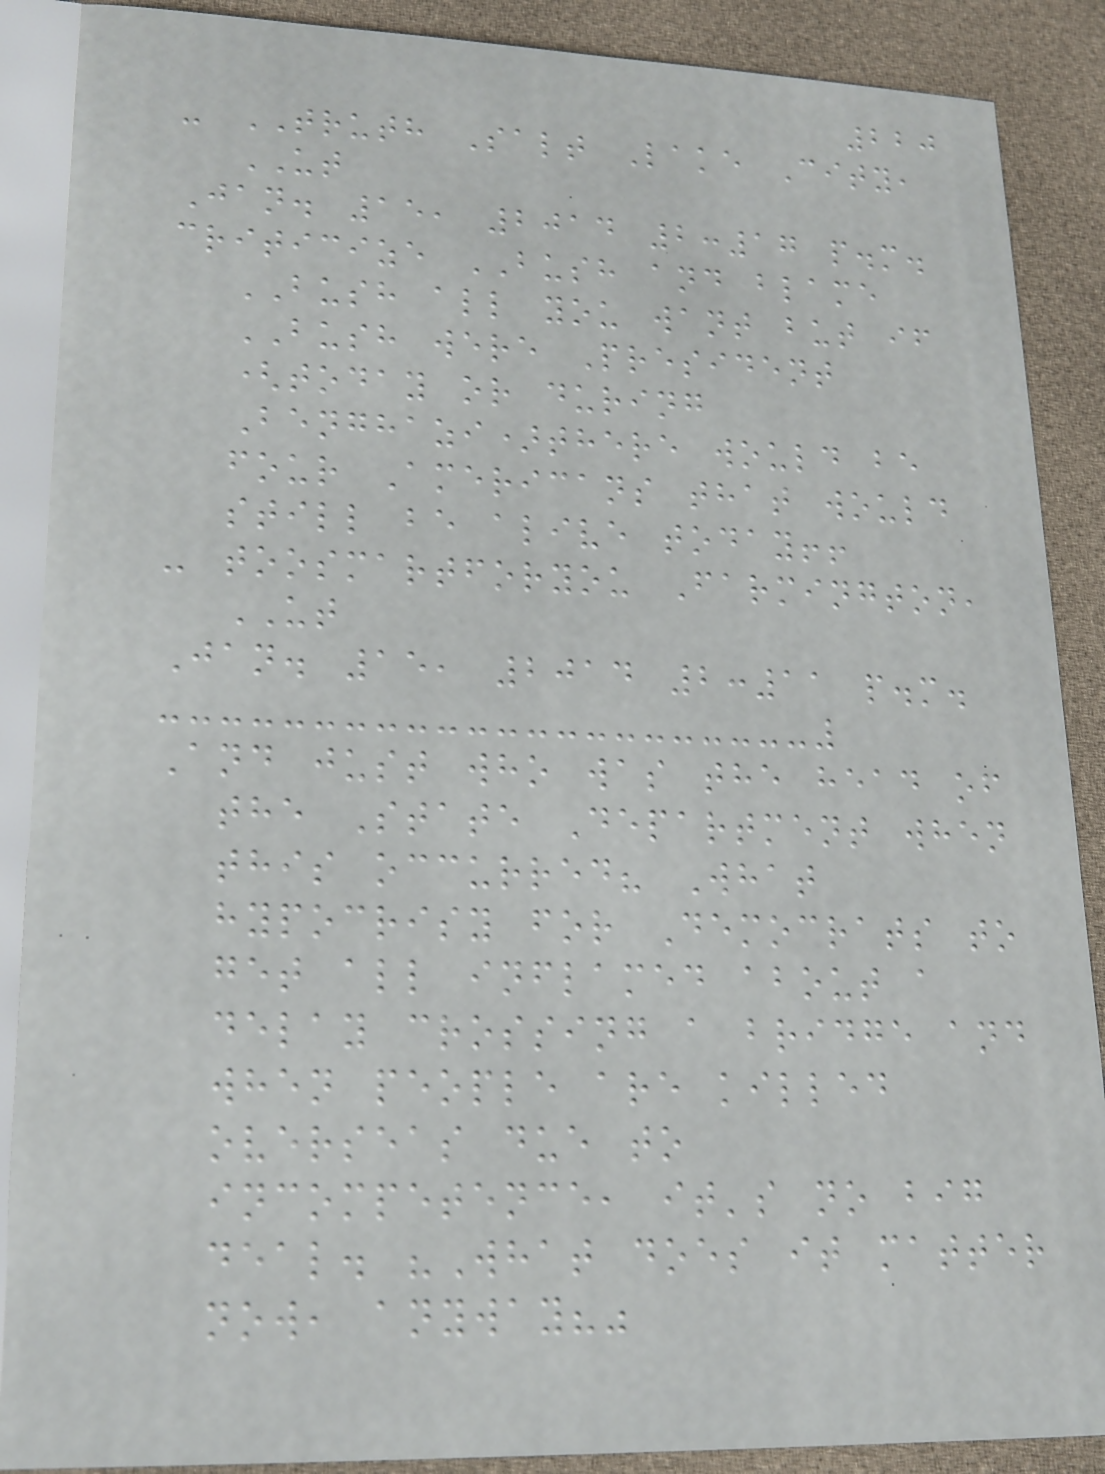220
- TRUTH Salt Lake City,
UT
Jan. 15, 2014 2:17 p.m.
criticize BUSH and blame
BUSH all you want but if
BUSH were President
(today or during
Benghazi)there would be
four Americans that would
still be alive today!!
- toosmartforyou Farmington,
UT
Jan. 15, 2014 2:11 p.m.
And just who was the head of
the State Department when
this occurred? What
hypocrisy for Democrats to
get all inflamed about a
delay crossing a bridge and
when people are killed
overseas due to
incompetence, it's no big
deal. "What does it matter
now, anyway?"
